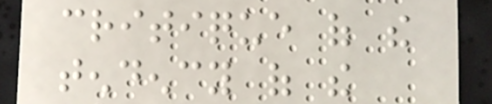critique of the
tendency of the
